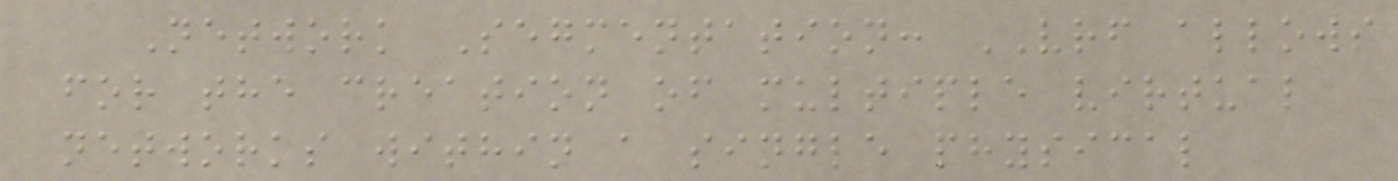Network Segmentation: VRF allows
for the creation of multiple virtual
networks within a single physical
